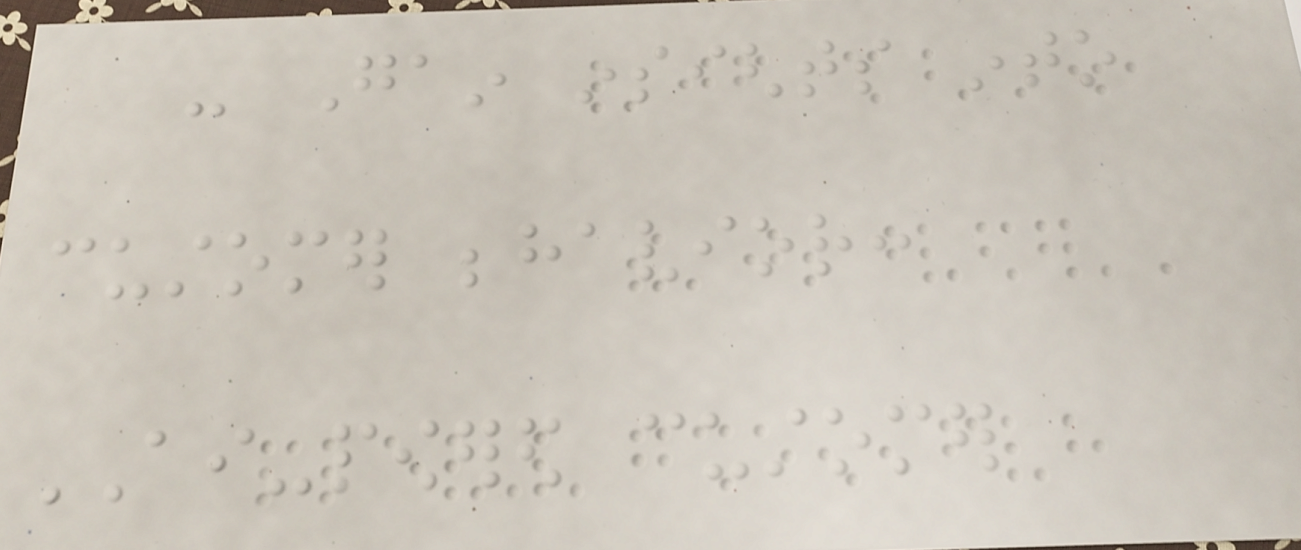- Gain insights into
customer behavior:
AI-powered customer
